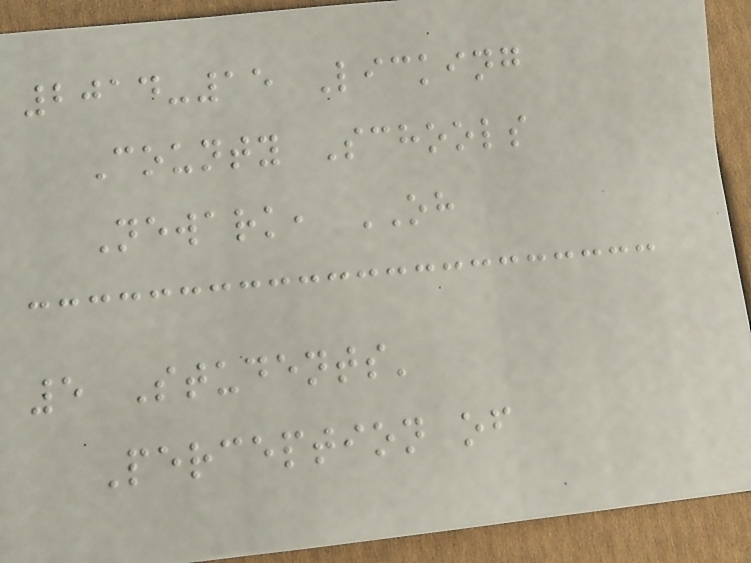2014-15 Licking
County Schools
Newark, OH
5 Students'
Perception of
